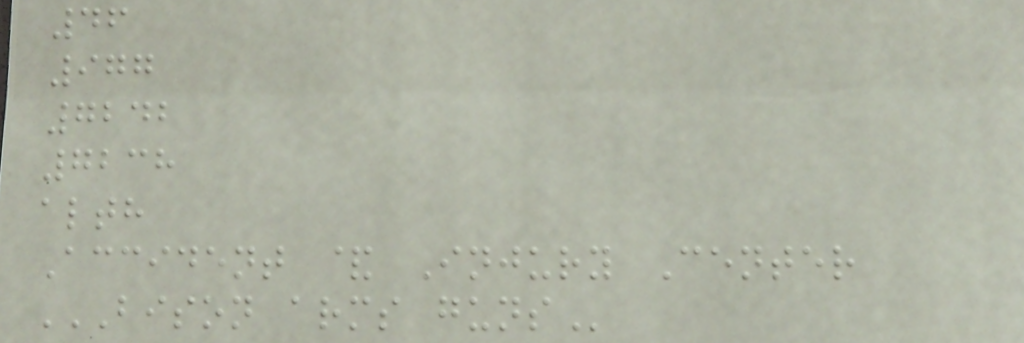46
977
7242
7238
alth
Accident & Injury Center
BISON ARMS GUNS
